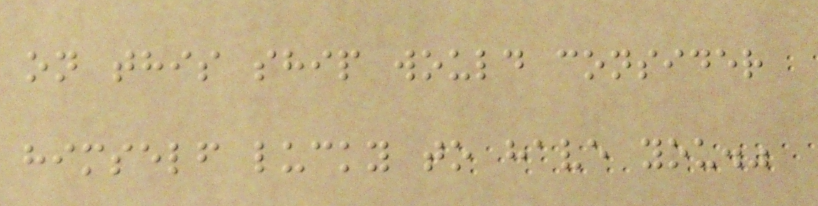on this ship would consider
himself lucky to have you."
